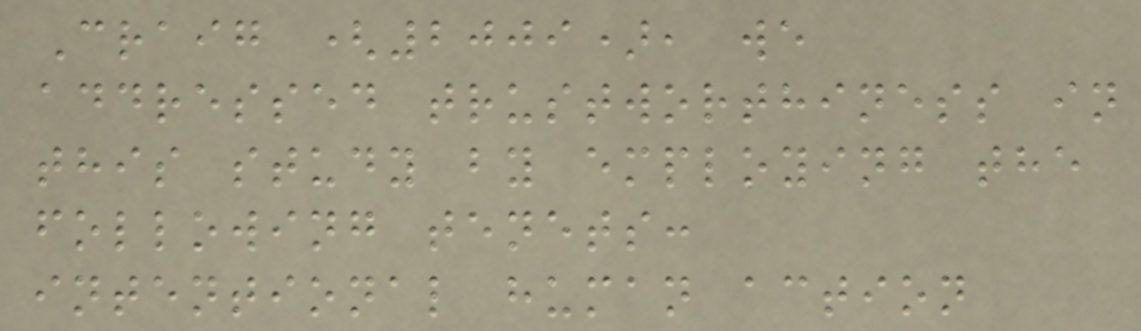Craig (2009), we
addressed trustworthiness in
this study by employing the
following tenets:
intentional human action
